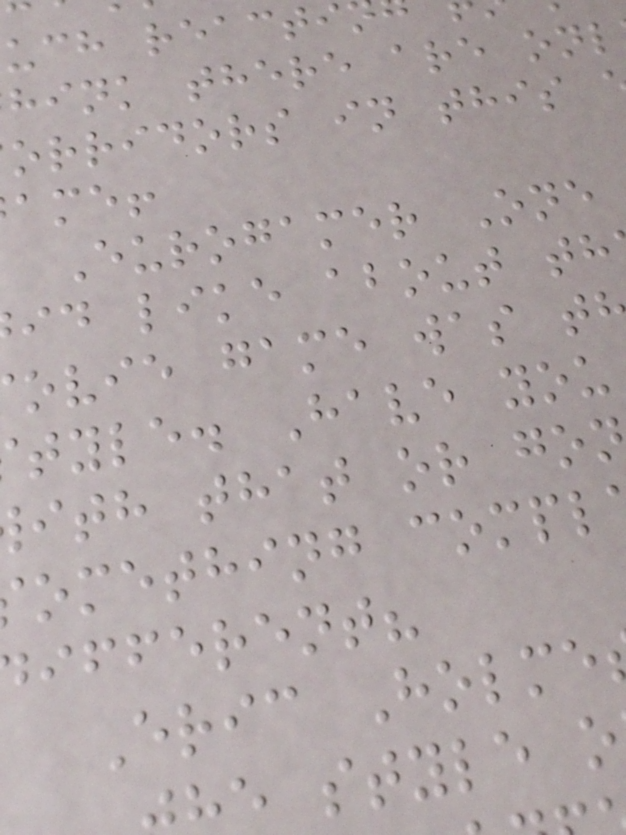uch reacti
hink there are onl
orridors in this
ame!
Eurogamer One
id like about th
ovie game was t
tyle. Have you
ith that or go
omething compl
ifferent?
Eric Holme
e style o
